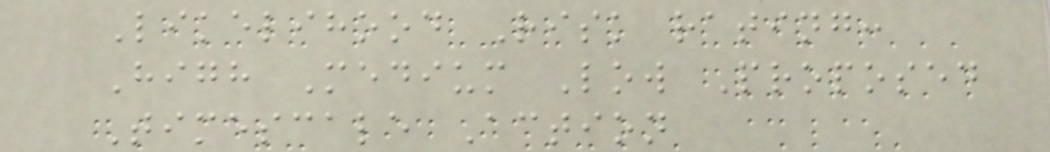Likelihood Risk rating:
High Medium Low Proposed
Timescale Action
